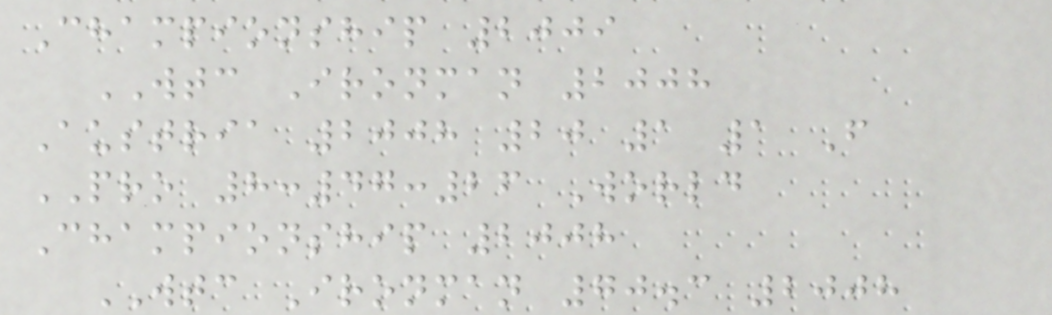Championship 2009
WTC Ironman 2008
Austria 2008 20 1 1 F
PRO 8:47:26 World
Championship 2008
WTC Ironman 70.3 2008
